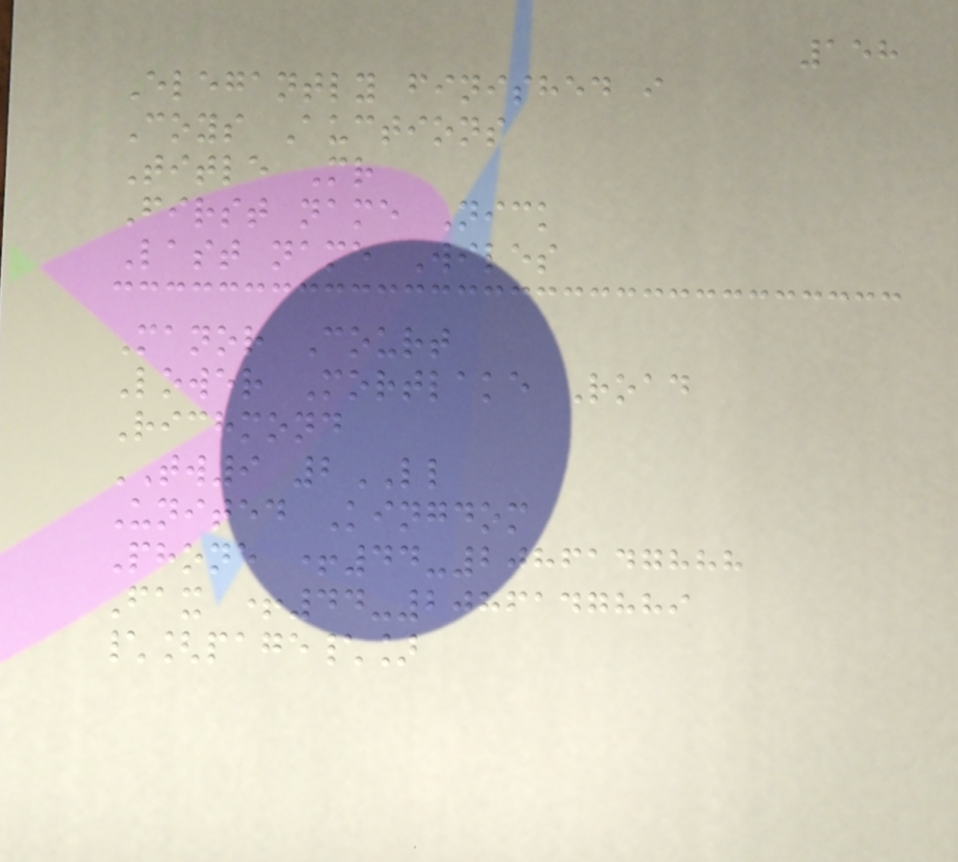158
Elegantly finished i
Coys Auctions
Title Mr
First name Nick
Last name Wiles
Manor Court
Lower Mortlake Road
Richmond
TW9 2LL
United Kingdom
Phone +44-2086147888
Fax +44-2086147889
\[page\]
